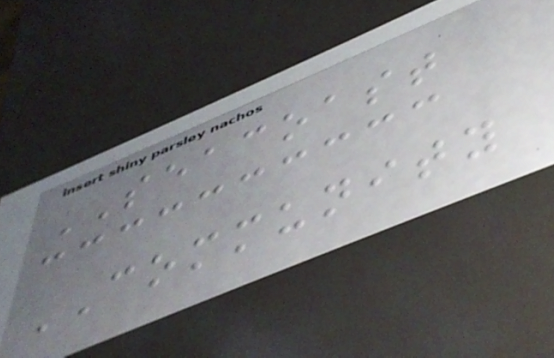SEACOAST
COMMUNITY
